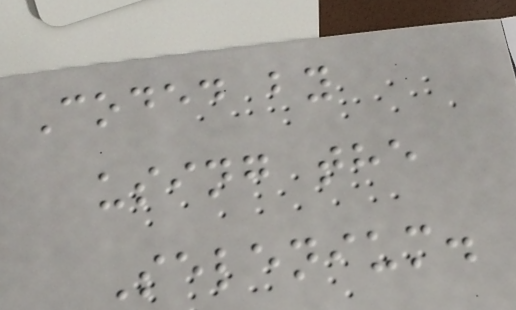Coded by
using the
Selenium.
